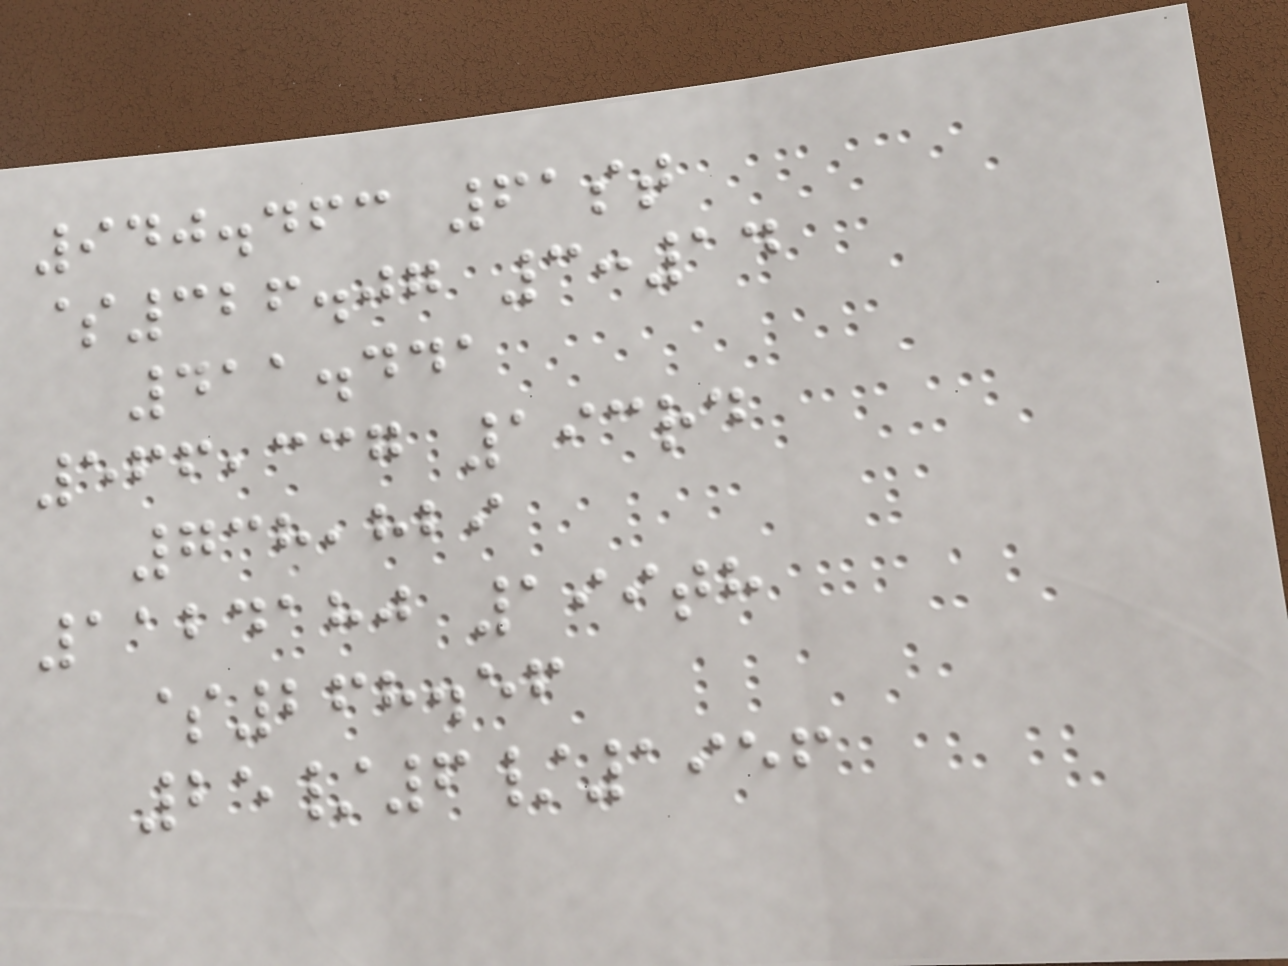940.463 61st
$326.07 3:14
411.441
566,337 193rd
738,829
1124180 199th
$268.56
25/6/1956
